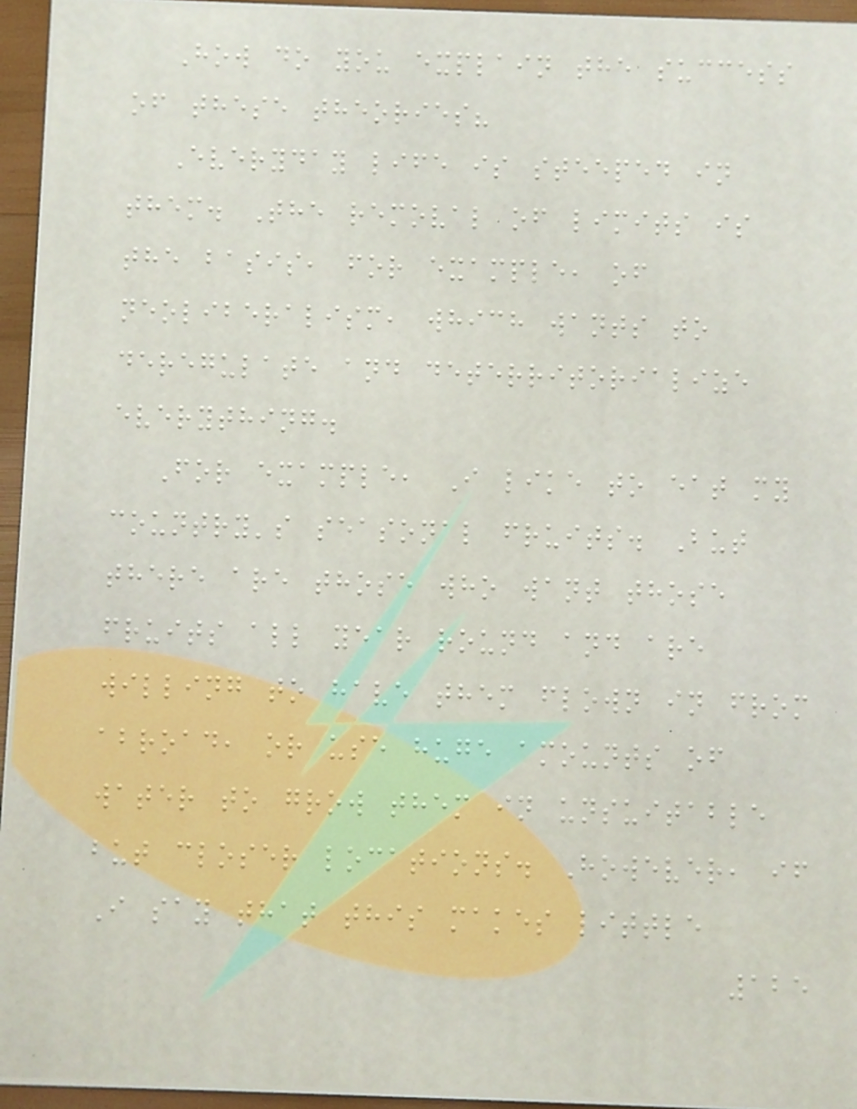How do you explain the success
of these theories?
Everyday life is steeped in
them. The removal of limits is
the basis, for example, of
neoliberalism, which wants to
deregulate and deterritorialize
everything.
For example, I like to eat my
country's seasonal fruits. But
there are those who want those
fruits all year round and are
willing to have them flown in from
abroad, or use huge amounts of
water to grow them in unsuitable
but closer locations. However, if
I say that this makes little
125
